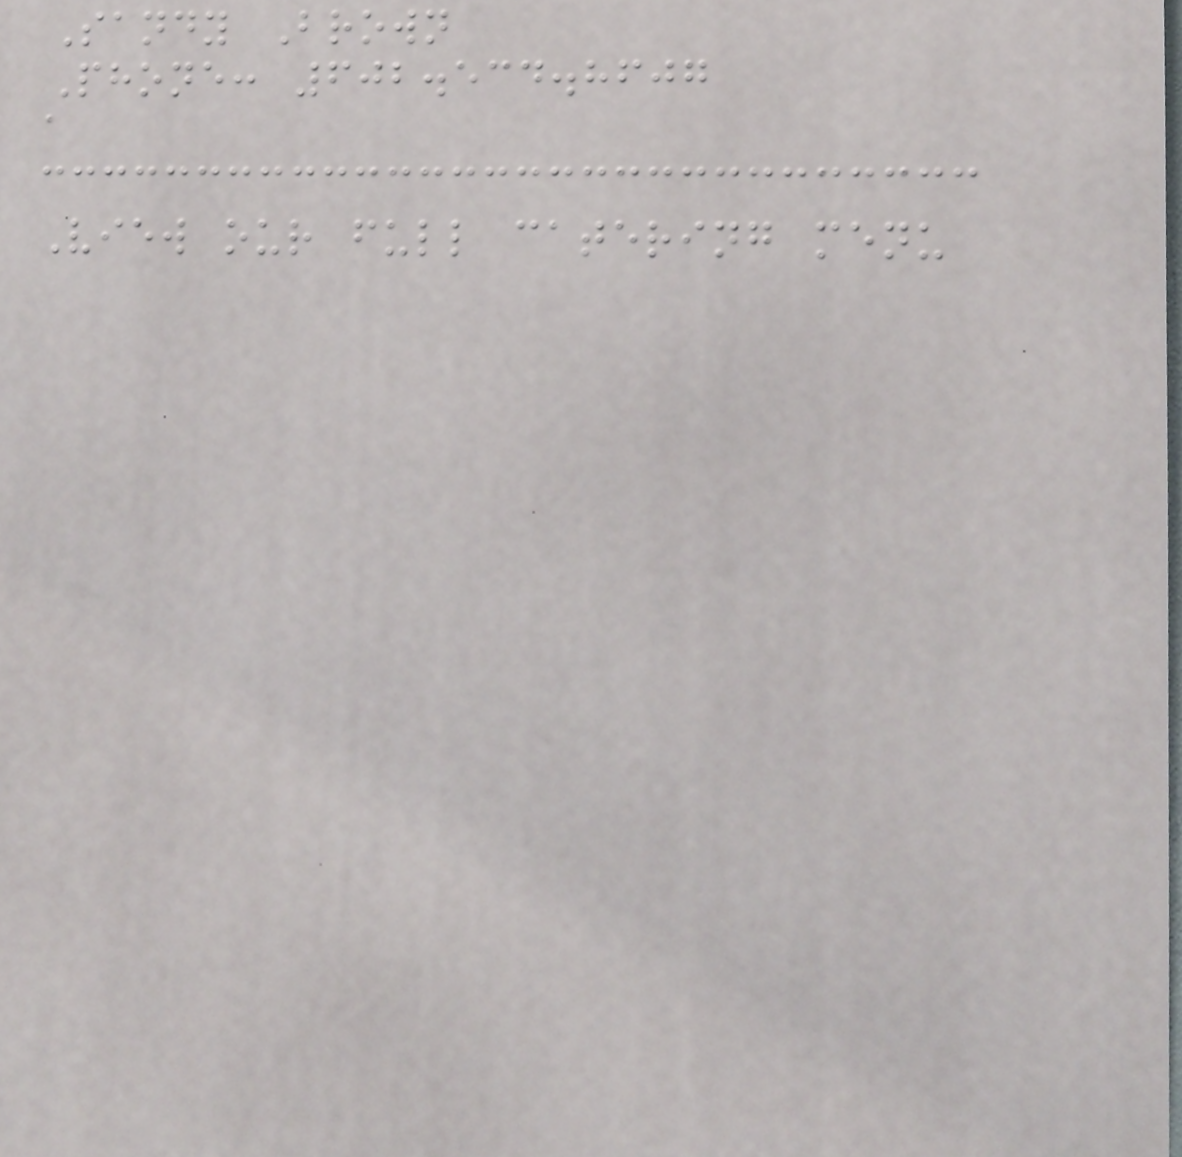Sandy Brown
Phone: 602.534.8607
a
View our full catering menu
